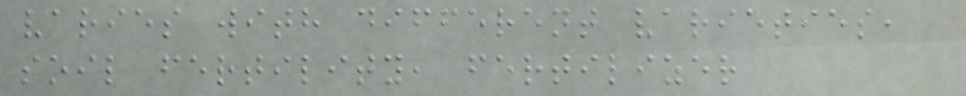varies with different varieties,
soil fertility, fertilizer
